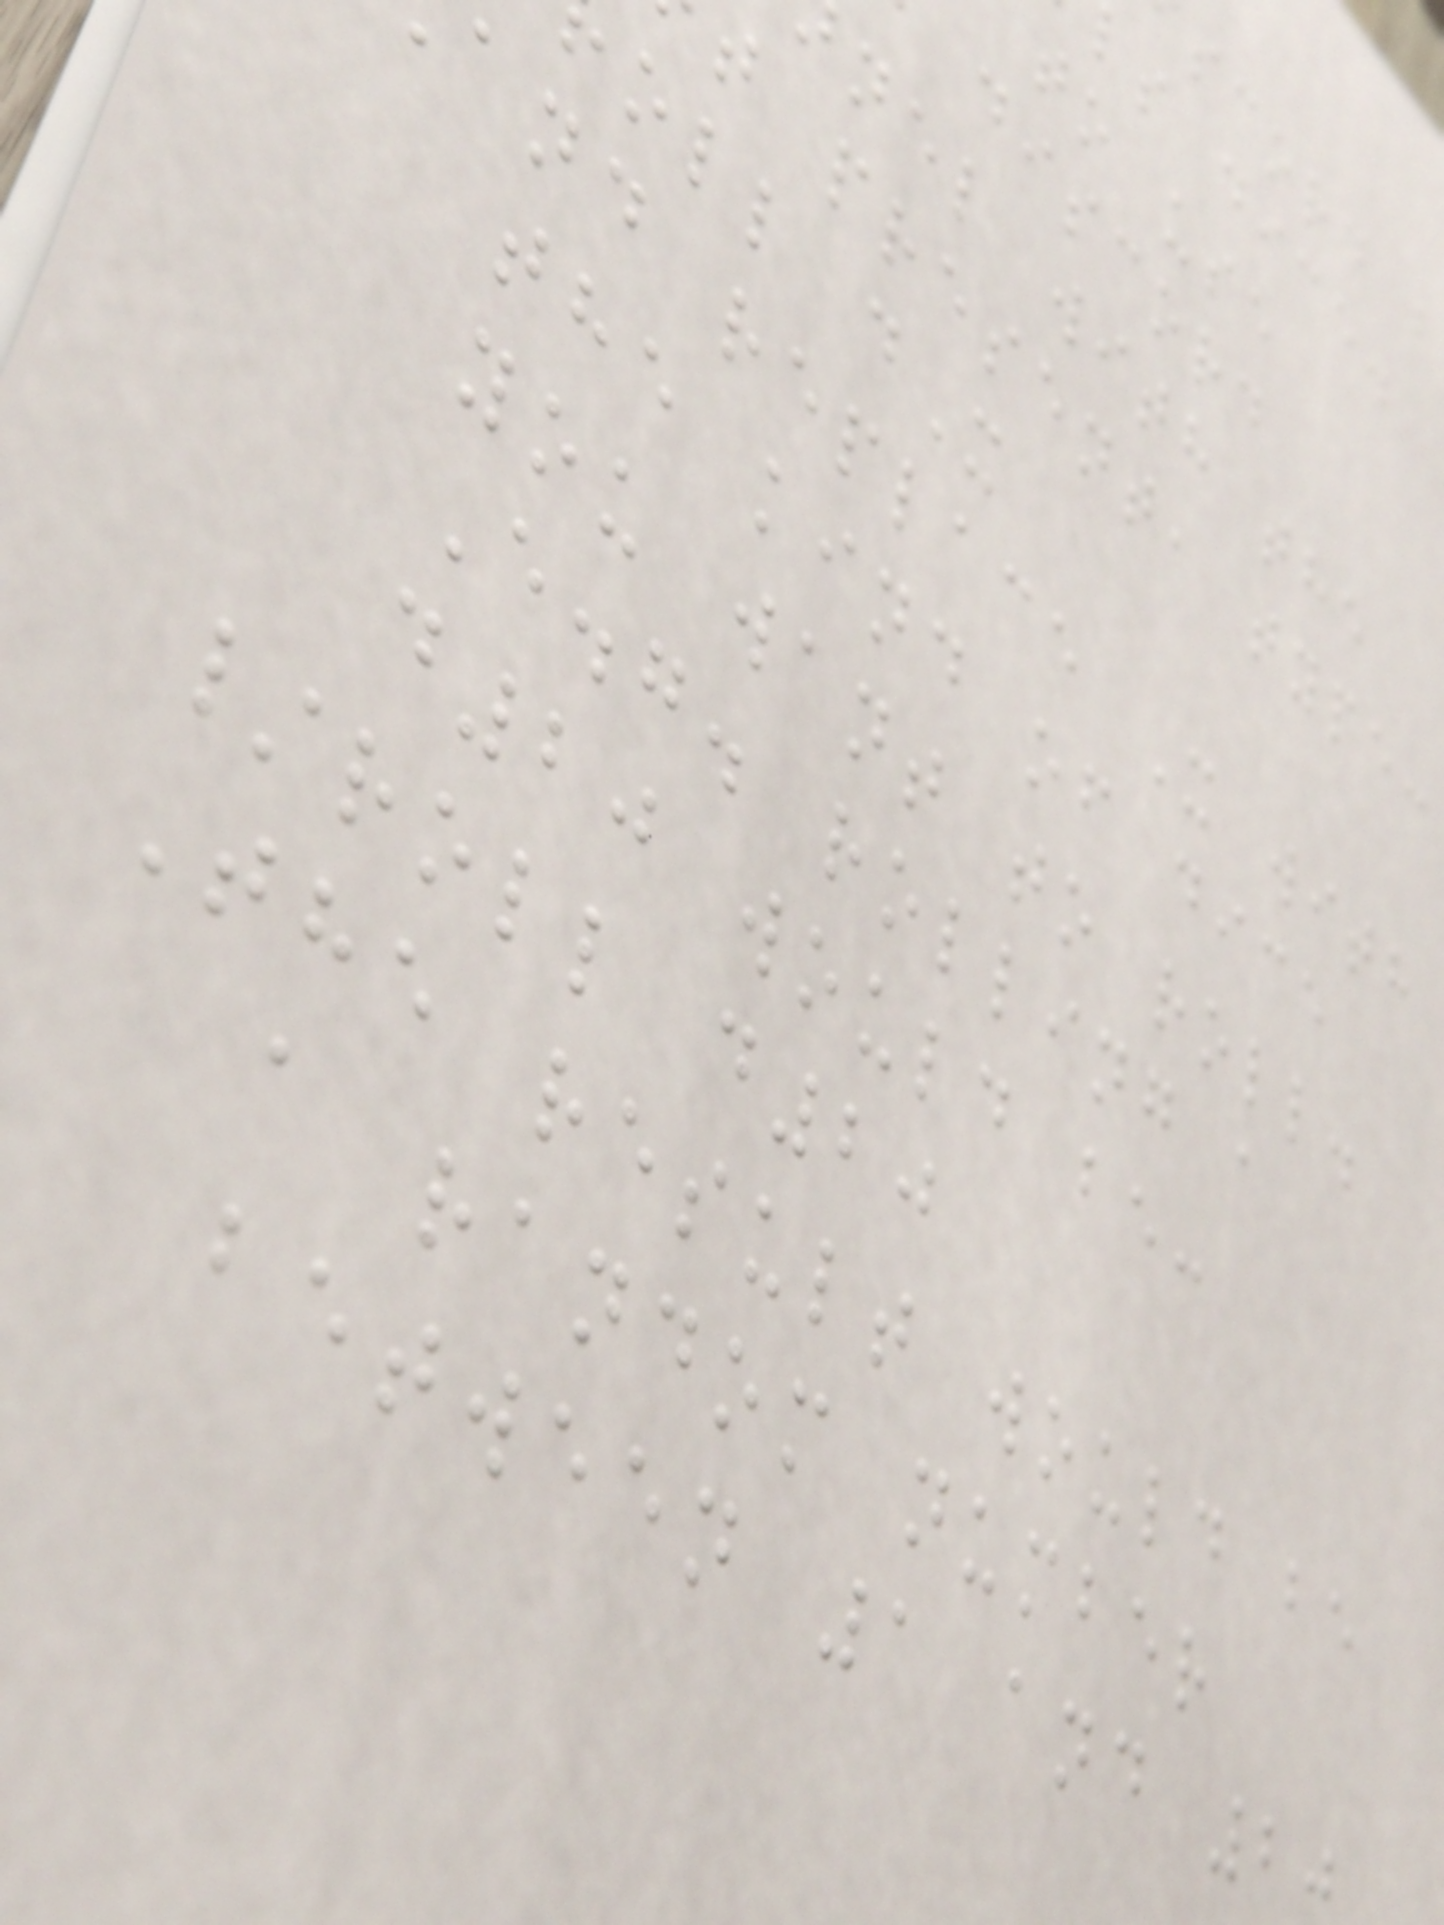scord b
ls dice.
to use
discord
nel with the
t present, type:
oll dX
and replace X with
the kind of dice
you want to roll.
E.g. rolling a
d20 would be:
/roll d20
The result would be
a random number
between 1 and 2
